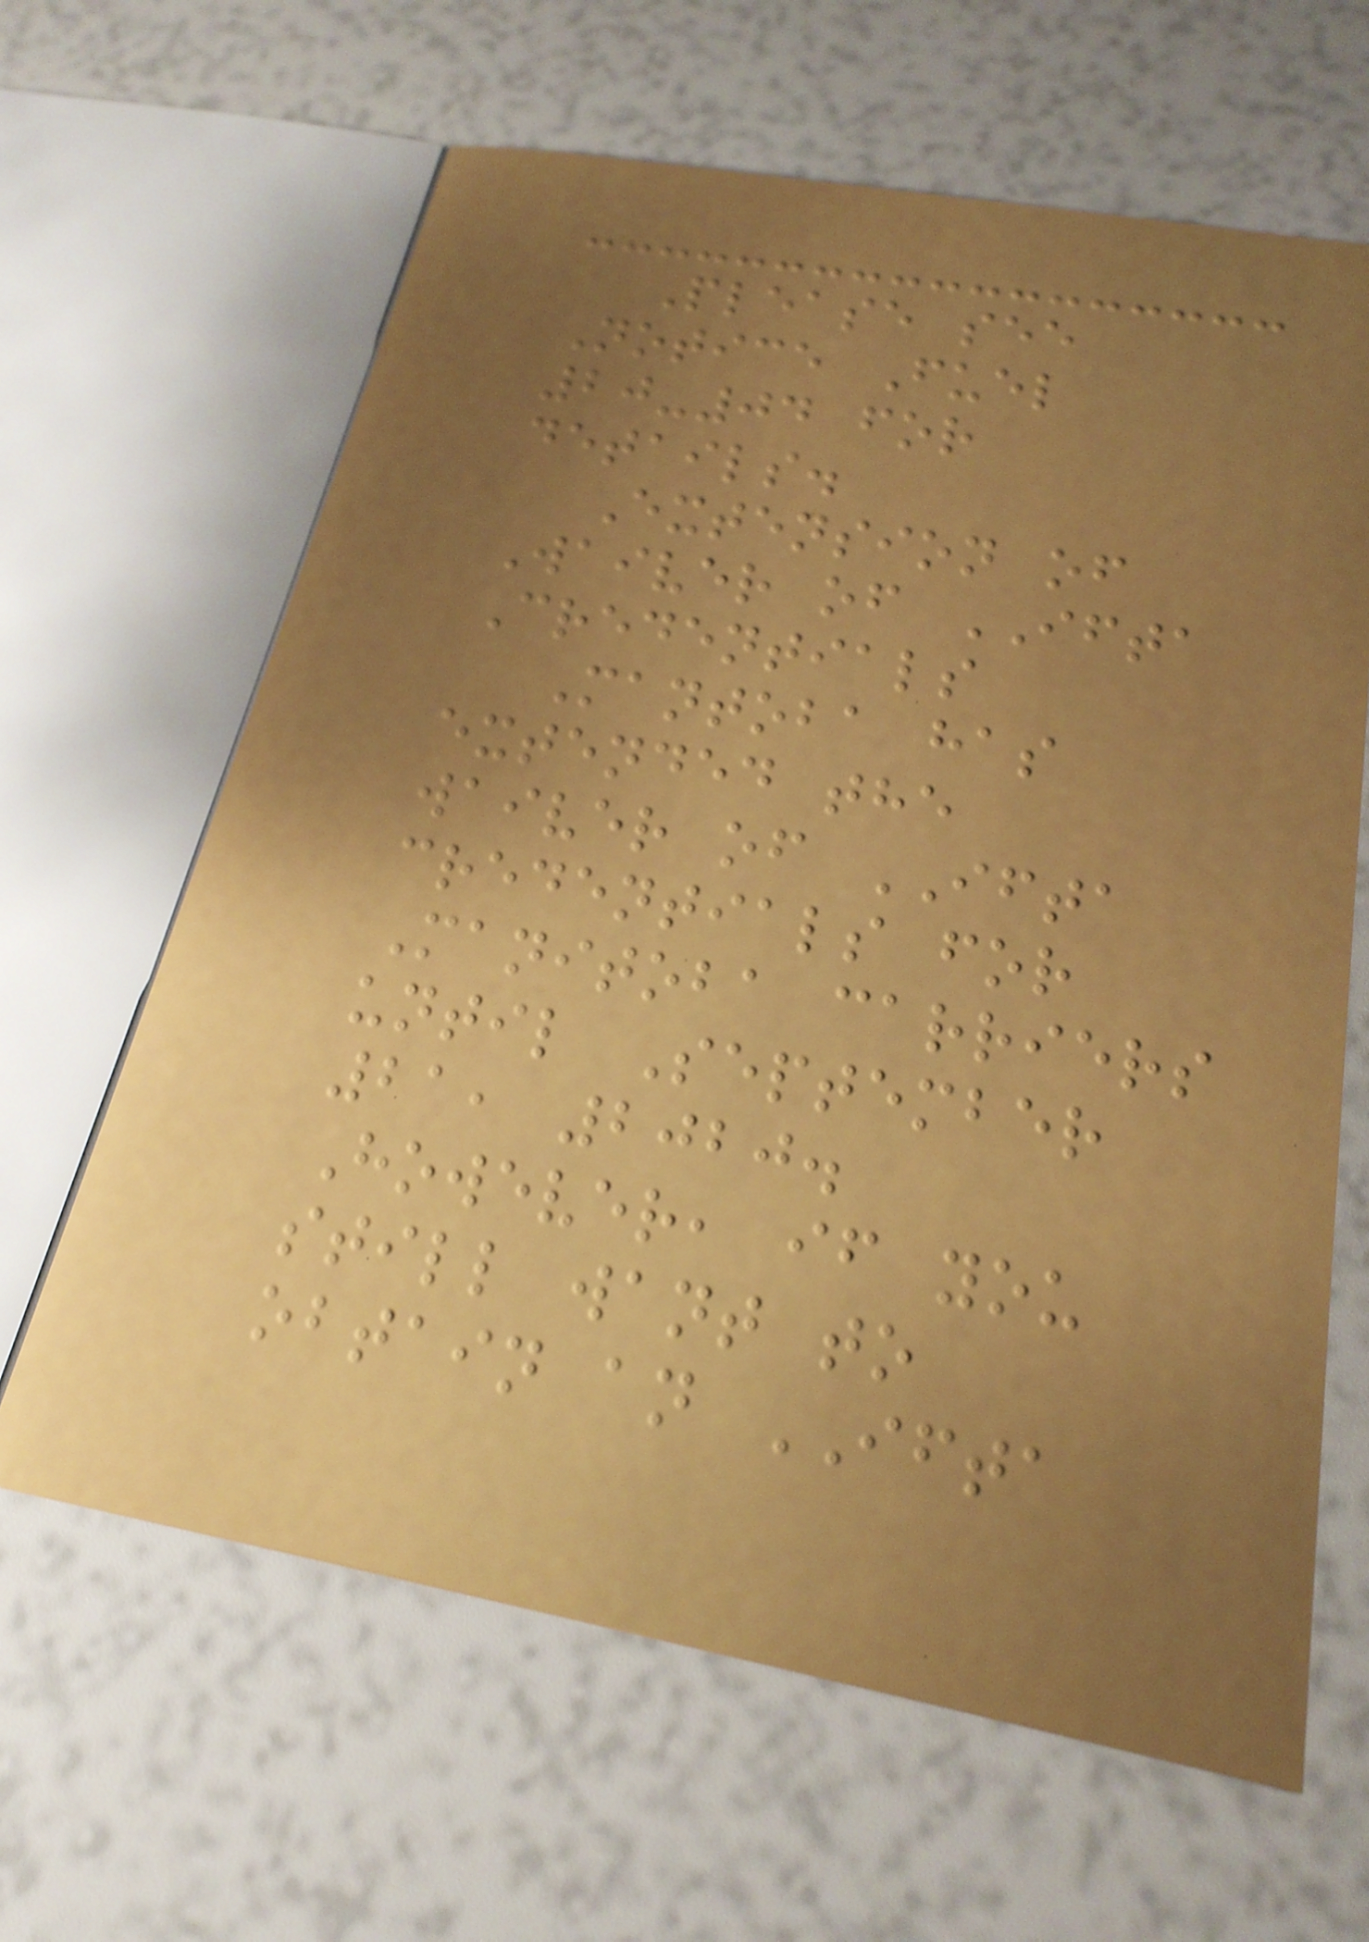Please see
Notice Fuel
20-04 for
details.
Extension of
Waiver of IFTA
Credentials
Mantoba has
extended the
waiver of IFTA
credentials for
Manitoba carriers
until September
21, 2020.
However, if you
still want to
obtain an IFTA
